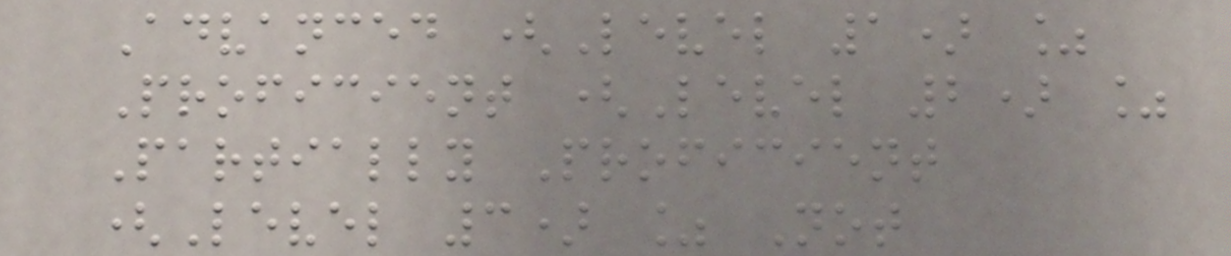Advanced (Level 1) %
Proficient (Level 2) %
Partially Proficient
(Level 3) % Not
